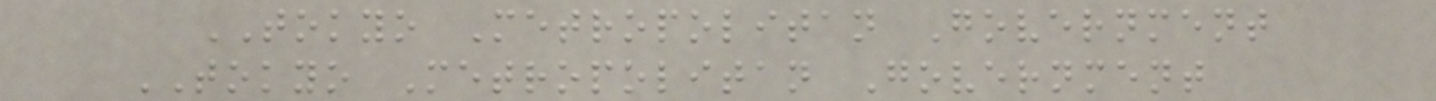TOKYO Metropolitan Government
TOKYO Metropolitan Government
